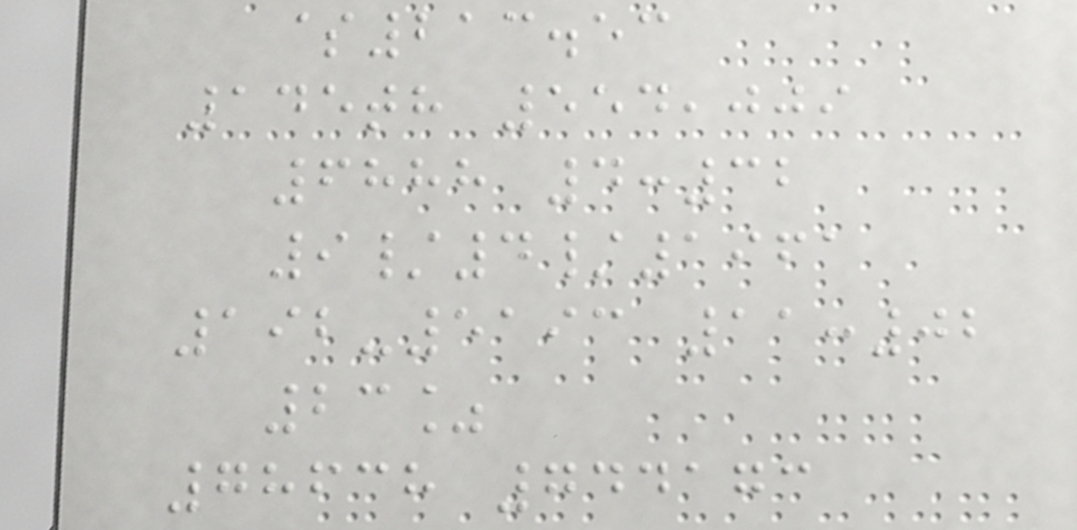$213.53
145th 554,009
6888 4:32
9/4/1961
192-5193 11:02
23%
78638 744173
